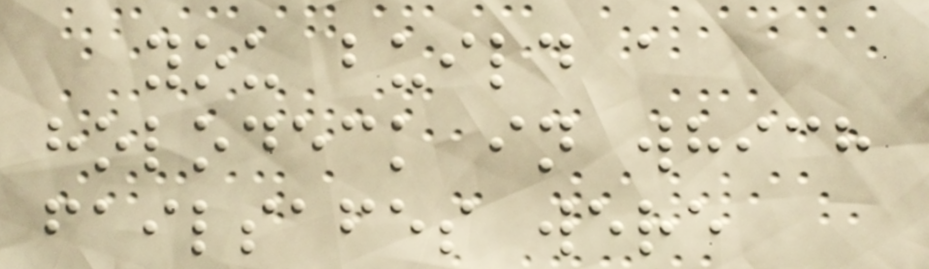you build a
holodeck in which
failsafes were
